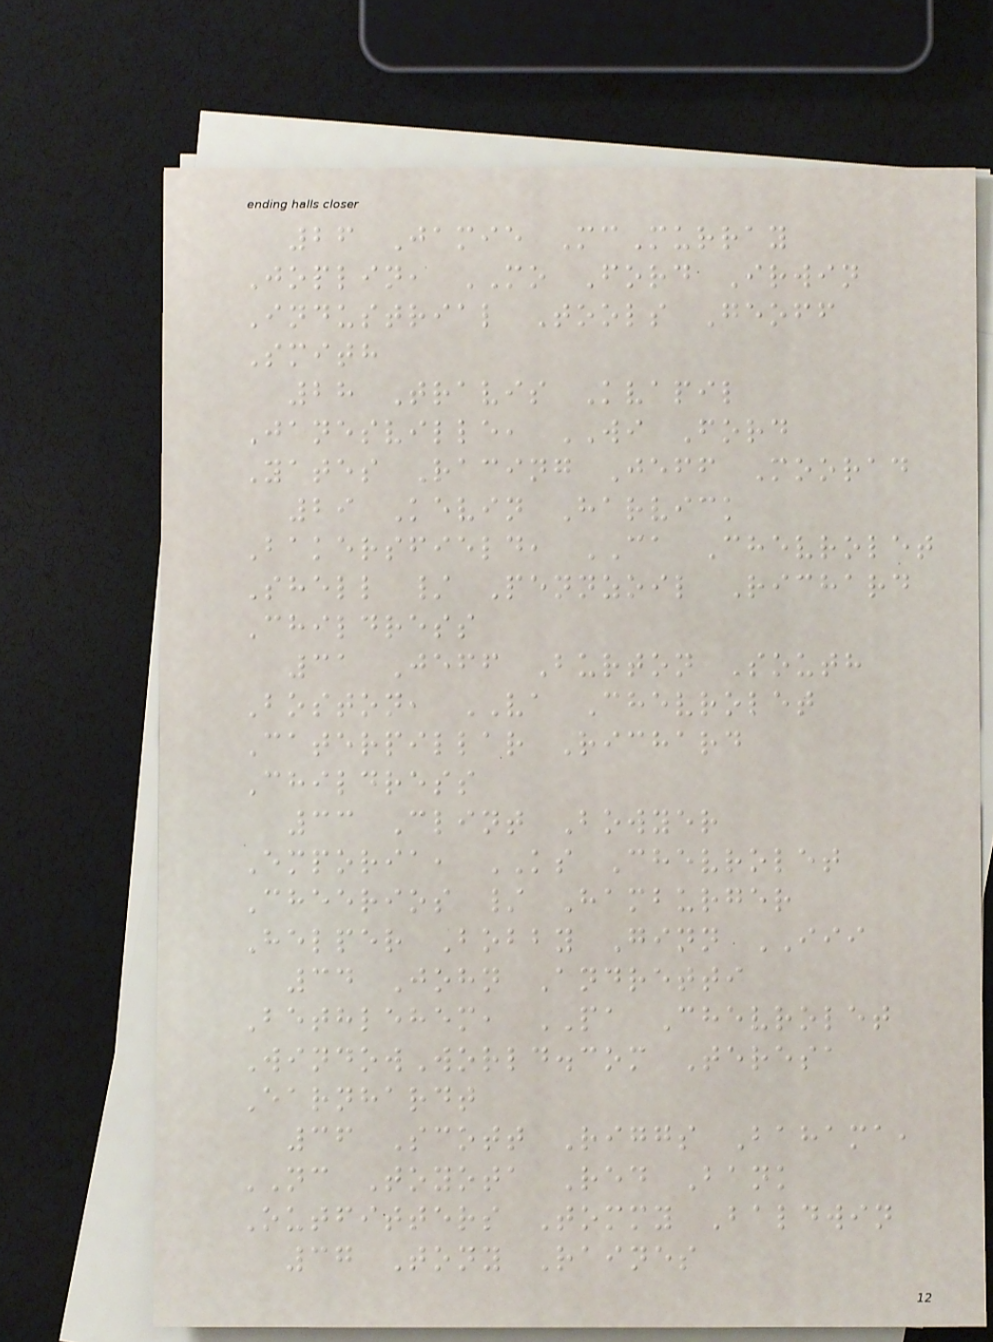26 Jamie McMurray
Joplin, MO Ford Irwin
Industrial Tools Geoff
Smith
28 Travis Kvapil
Janesville, WI Ford
Yates Racing Jeff Moorad
29 Kevin Harvick
Bakersfield, CA Chevrolet
Shell / Pennzoil Richard
Childress
31 Jeff Burton South
Boston, VA Chevrolet
Caterpillar Richard
Childress
33 Clint Bowyer
Emporia, KS Chevrolet
Cheerios / Hamburger
Helper Bobby Ginn III
34 John Andretti
Bethlehem, PA Chevrolet
WindowWorld.com Teresa
Earnhardt
36 Scott Riggs Bahama,
NC Toyota Red Bank
Outfitters Tommy Baldwin
37 Tony Raines
